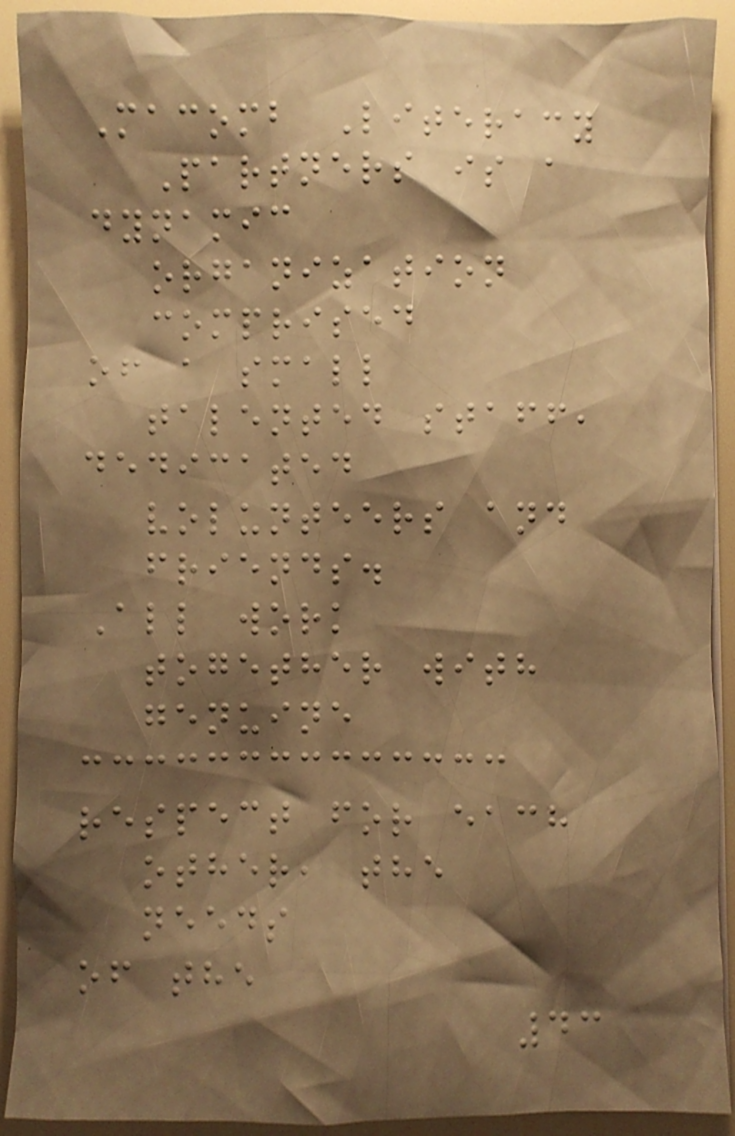Macomb Literacy
Partners is a
dynamic
organization
comprised
of a small
talented staff,
dedicated
volunteers and
friends.
All work
together with
genuine
respect for each
other, the
needs
of the
43
